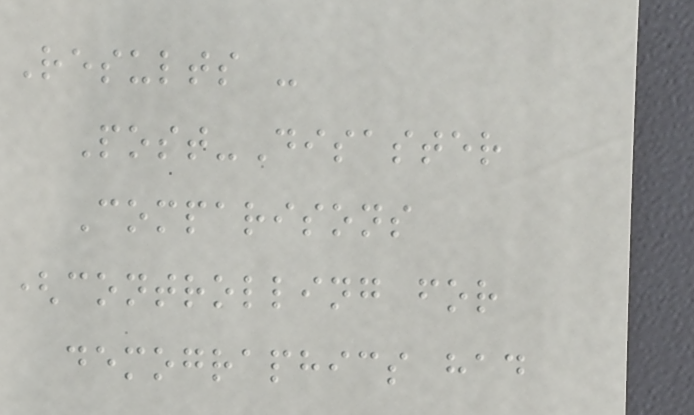Results -
Post-Disaster
Comparisons
(controlling for
demographics had
